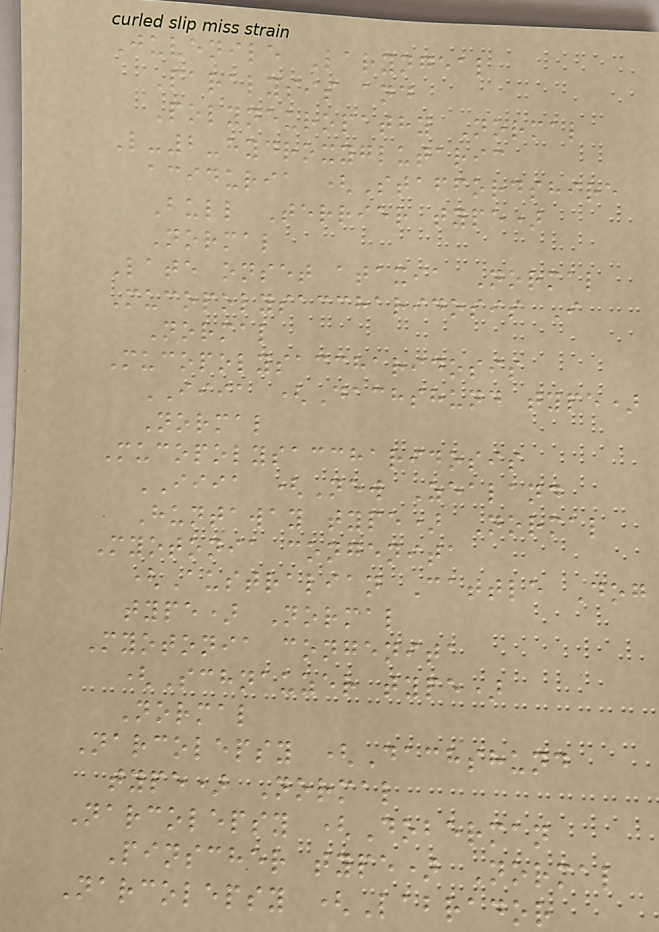Juvenile Laryngeal
Paralysis and
Polyneuropathy Normal
L-2-hydroxyglutaric
aciduria (Staffordshire
Bull Terrier type)
Normal
Late onset ataxia Normal
Mucopolysaccharidosis I
Normal
Mucopolysaccharidosis
IIIA (Dachshund type)
Normal
Mucopolysaccharidosis
IIIA (New Zealand
Huntaway type) Normal
Myotonia congenita
(Australian Cattle Dog
type) Normal
Myotonia congenita
(Schnauzer type)
Normal
Narcolepsy (Dachshund
type) Normal
Narcolepsy (Doberman
Pinscher type) Normal
Narcolepsy (Labrador
